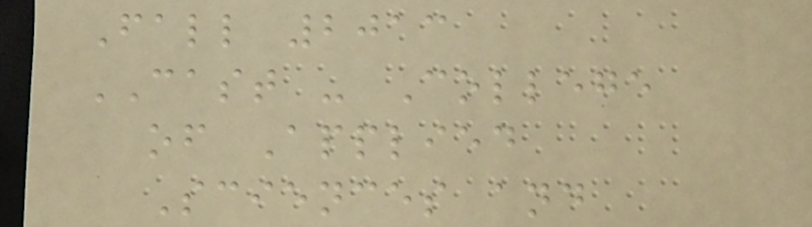Fall 2013
CAST - College
of Applied
Sciences and
